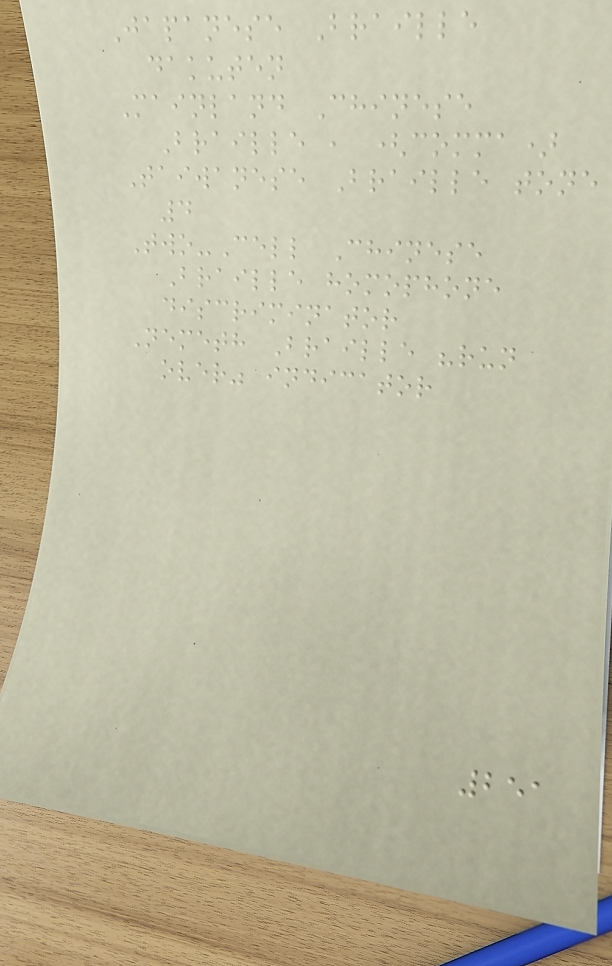Japanese Braille
dakuten
Mainland Chinese
Braille , (comma)
Taiwanese Braille tone
4
Two-Cell Chinese
Braille homophone
discriminator
Nemeth Braille "run
over" indicator
251
